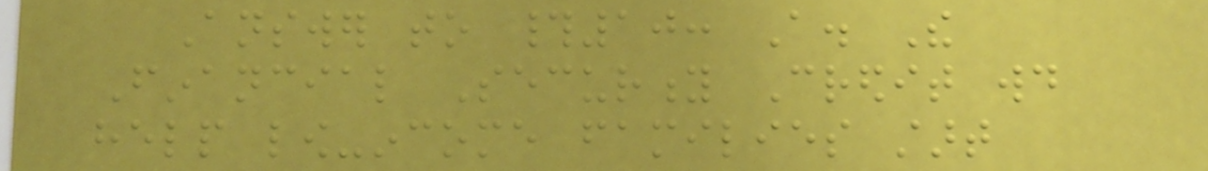Answer to #10: A. The
Financial Security Credit would
help low-income families start
